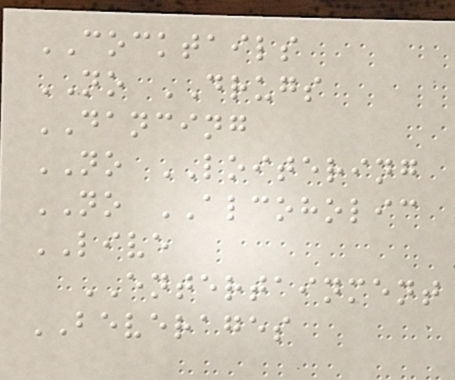COCKTAILS
NO DRUGS
DANCING
NO LOITERING
NO ALCOHOLIC
LIVE
ENTERTAINMENT
BEVERAGES
